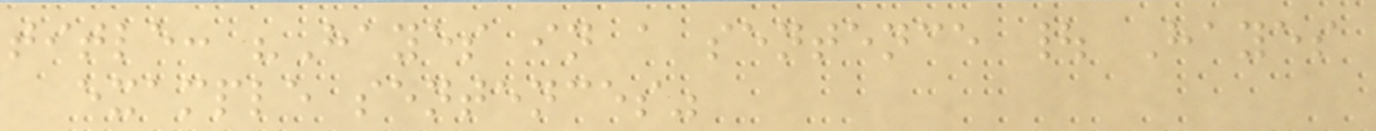title: "Hayes in a sentence | Hayes
example sentences"
